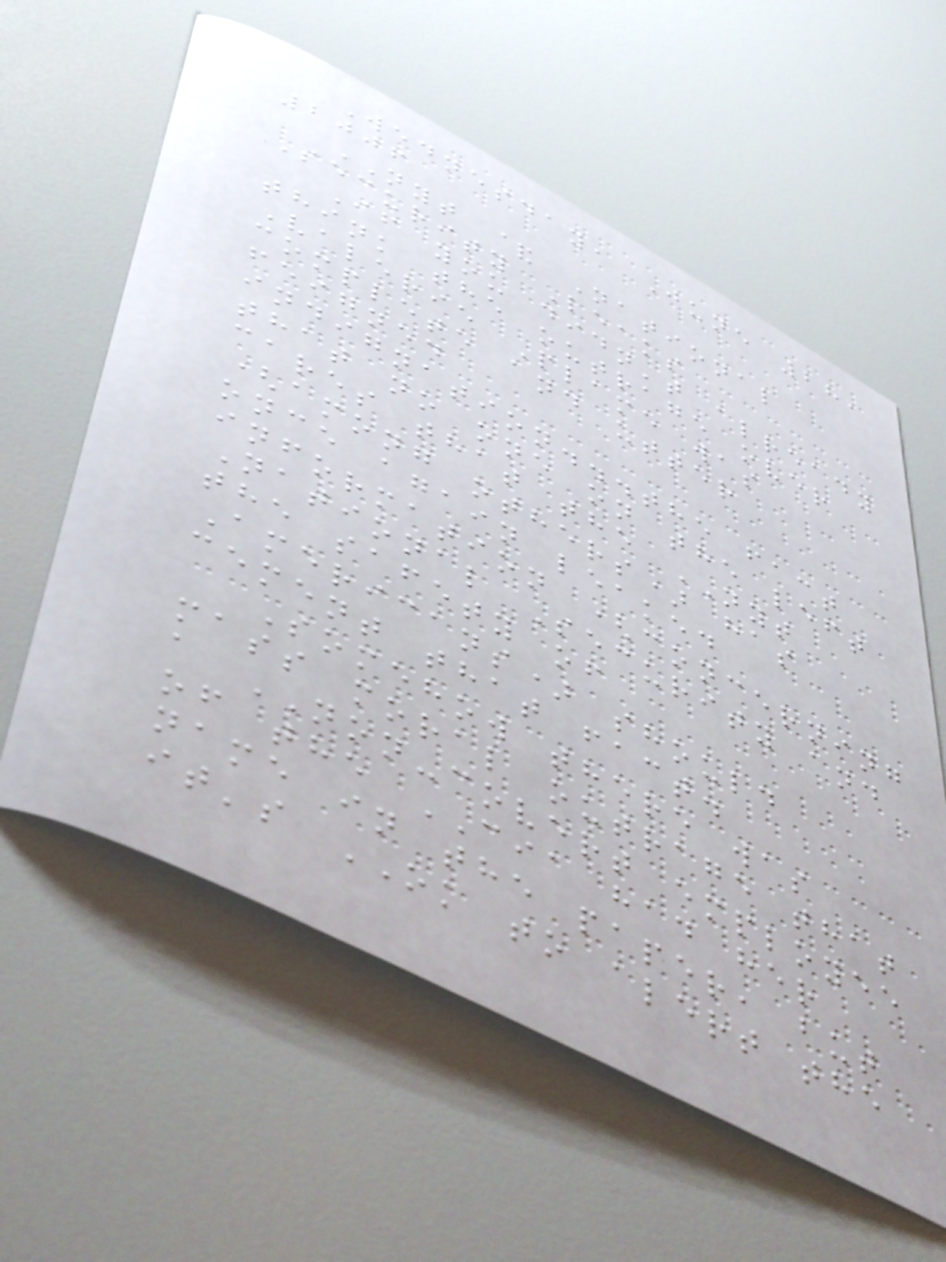Wednesday, June 28,
2006
NYT & National
Security Leaks
If you didn't already
think the outrage over
Valerie Plame was
complete and utter
feigned
indignation...the fact
that no one on the left
cares that the NYT
(among others) has
once again leaked
information (concerning
National Security and
the safety of
Americans) should
cement that fact.
Somehow there was
mass moral outrage that
a NON-covert employee
of the CIA had her
name in the paper, but
it's OK to alert the
